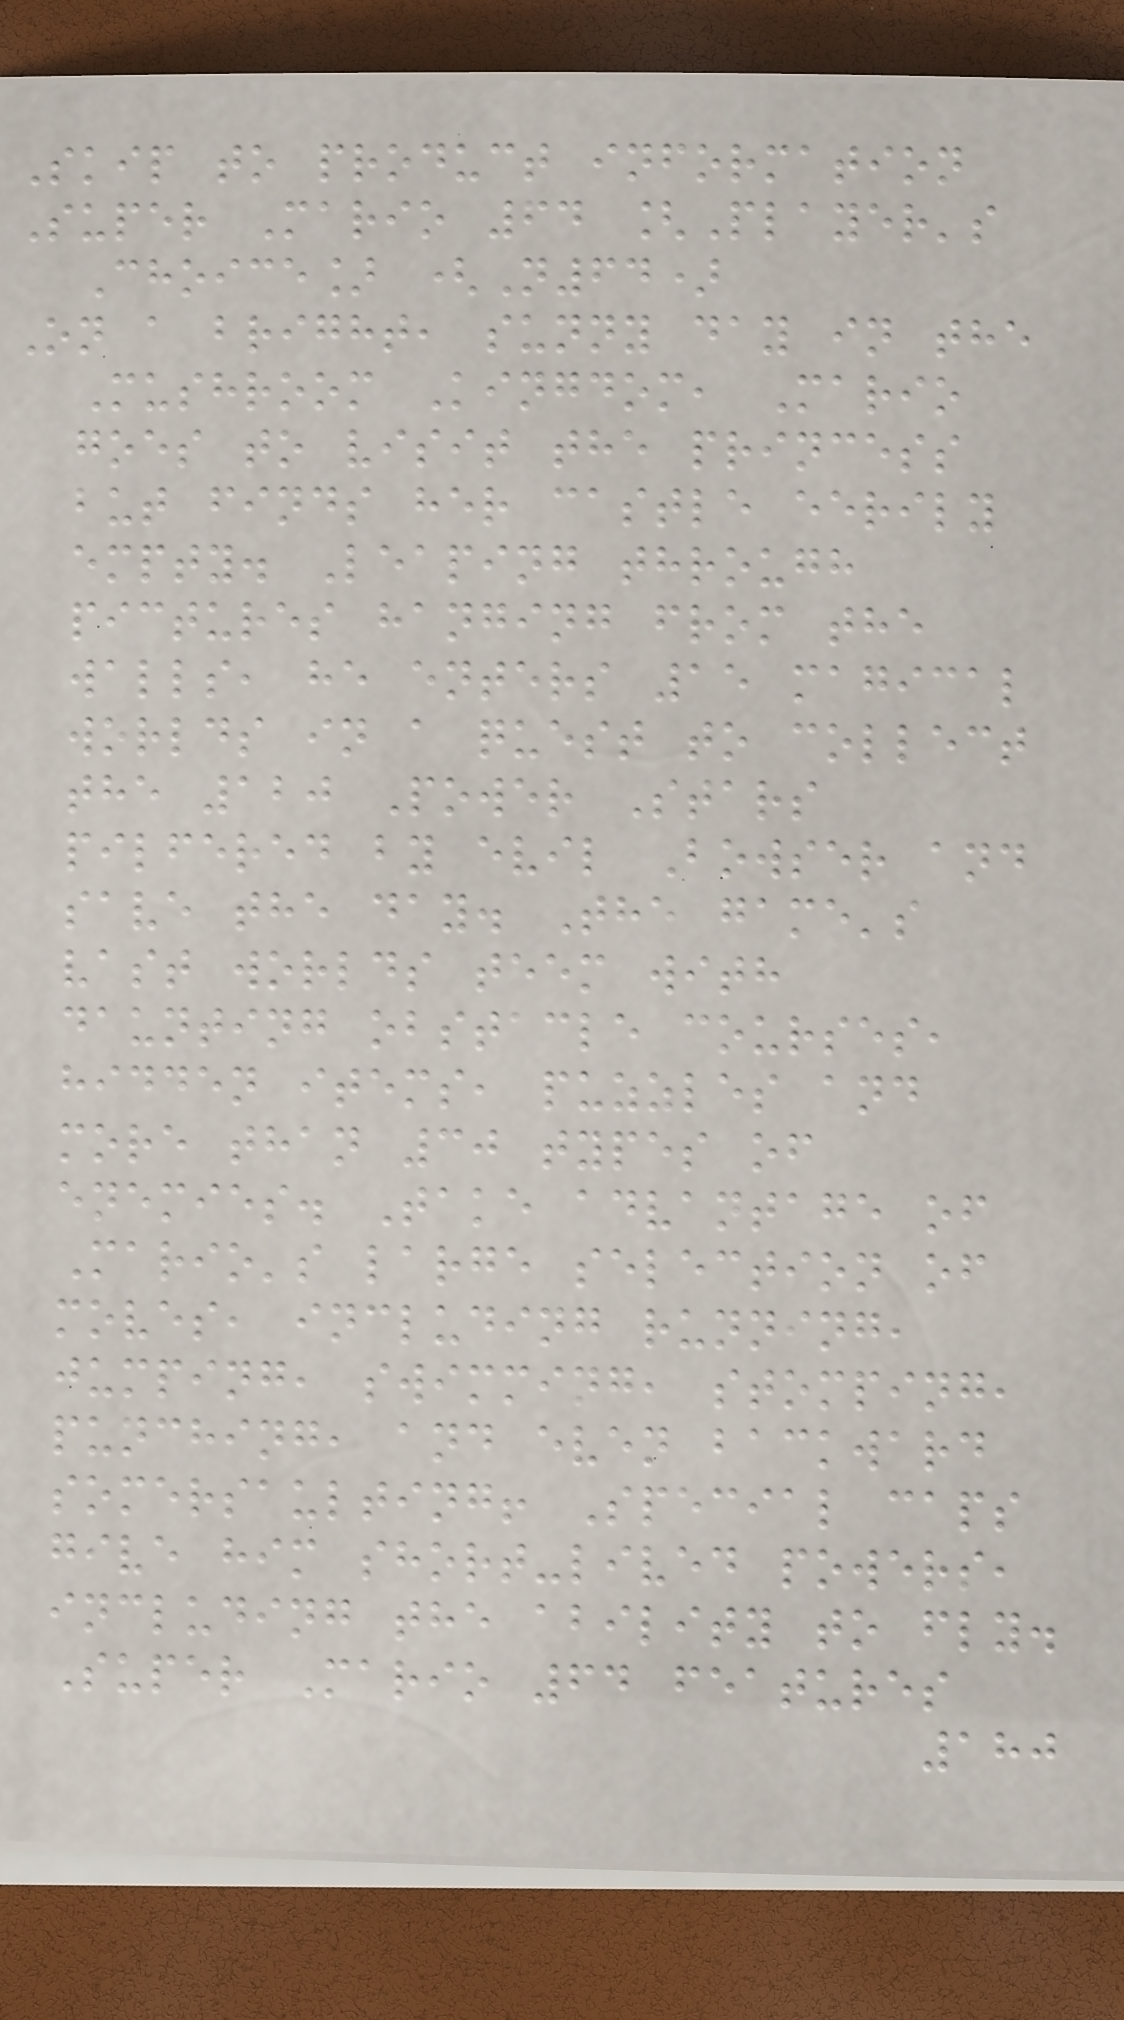Skip to product information
Super Mario 64 [Player's
Choice] (N64)
On a bright, sunny day in the
Mushroom Kingdom, Mario
goes to visit the princess
but finds her castle eerily
empty. Leaping through
pictures hanging from the
walls, he enters 15 magical
worlds in a quest to collect
the 120 Power Stars
pilfered by evil Bowser and
save the day. The game's
vast worlds teem with
daunting obstacle courses,
hidden items, puzzles and
more than 30 types of
enemies. Take advantage of
Mario's large selection of
moves, including running,
jumping, swimming, stomping,
punching, and even backward
somersaulting! Special caps
give him short-lived powers,
including the ability to fly.
Super Mario 64 features
180
